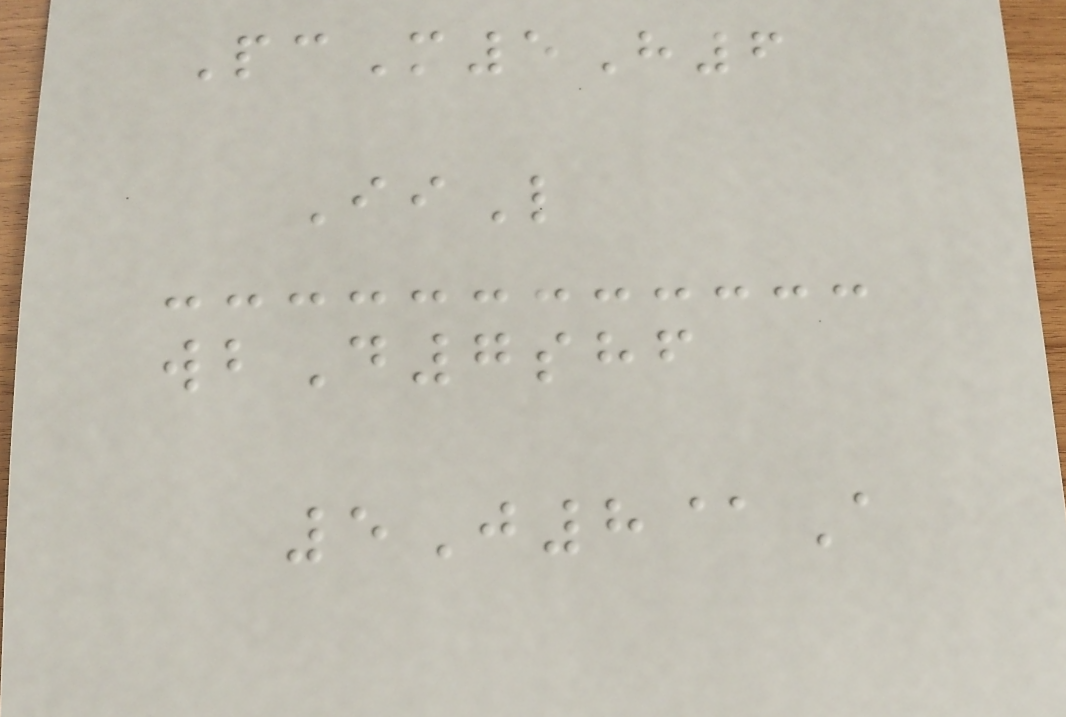PcM5H6
IiL
wbD7shf
5J8@A
